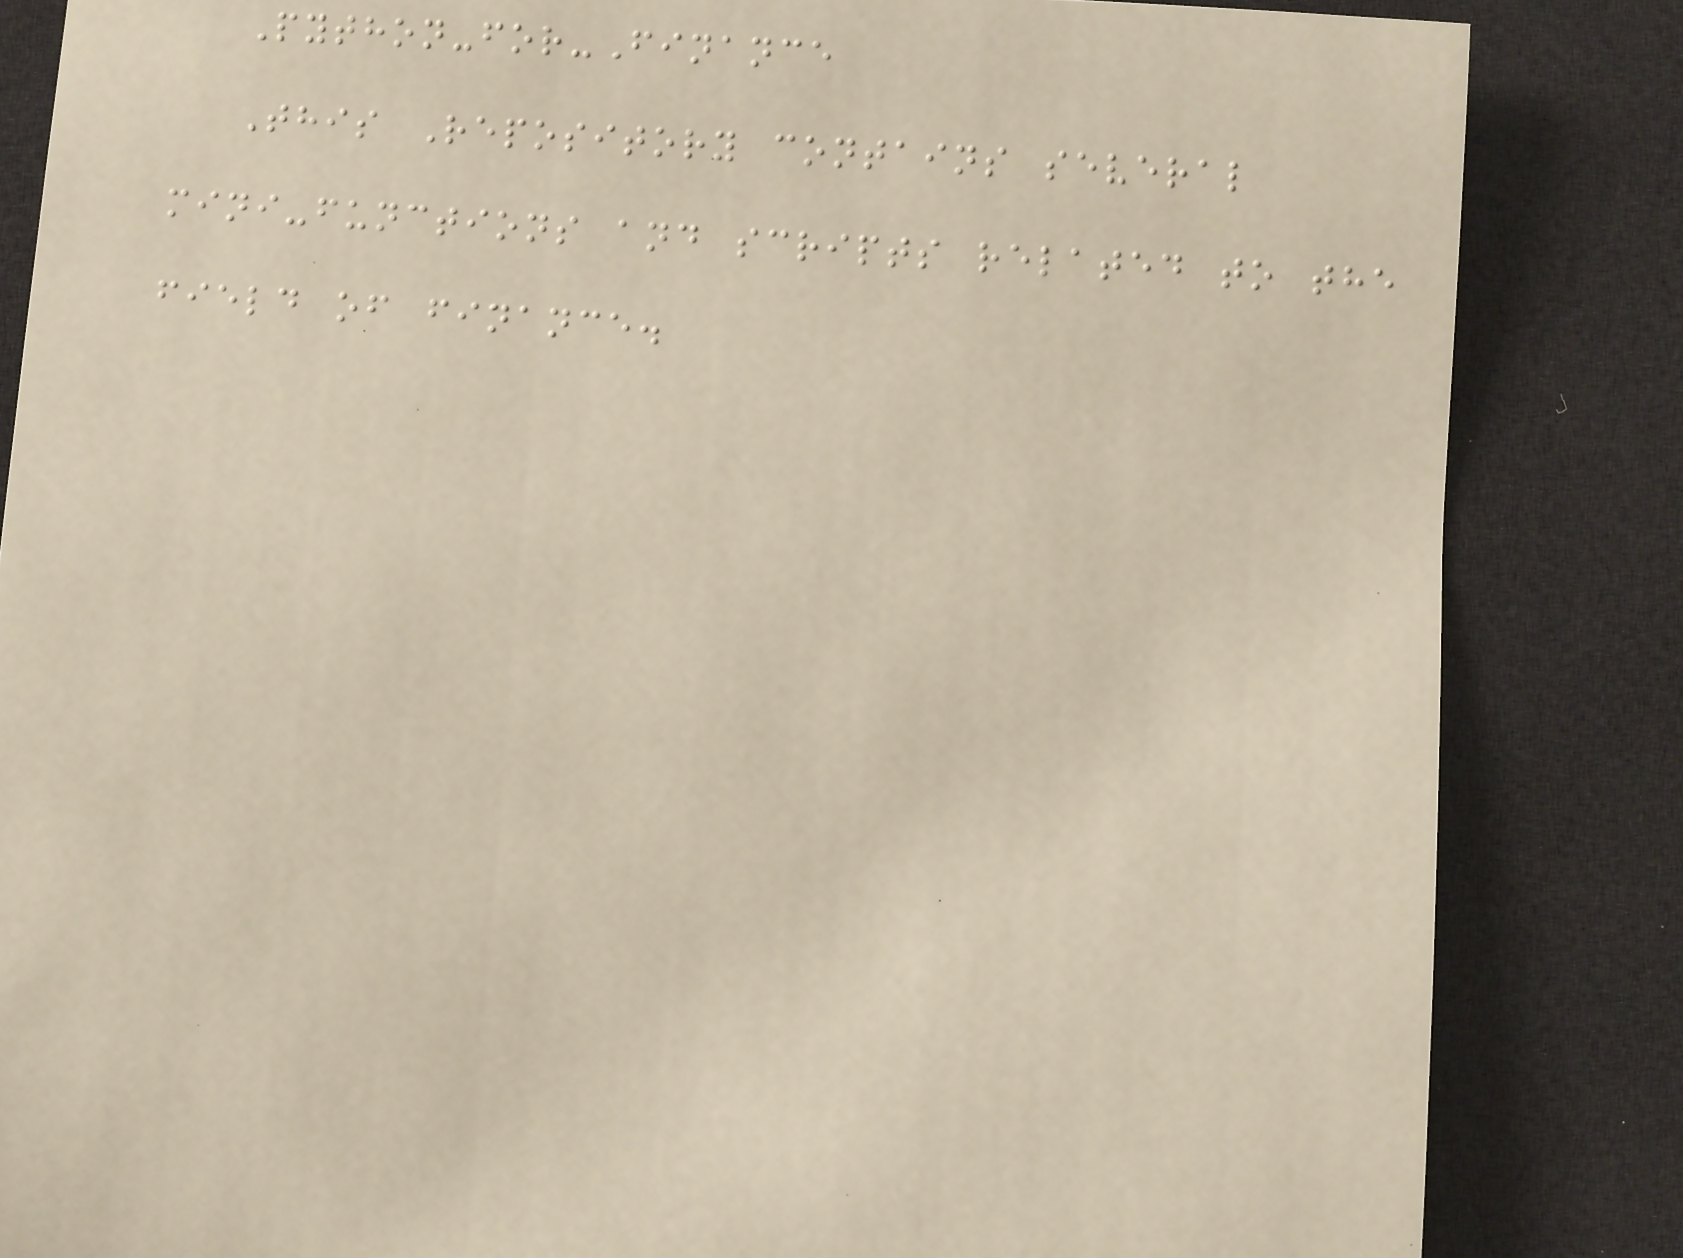Python-for-Finance
This Repository contains several
mini-functions and scripts related to the
field of finance.
